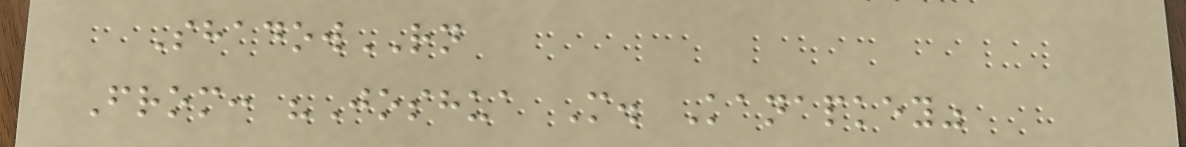ShadowRN
From: "Joshua M. Kanapkey"
